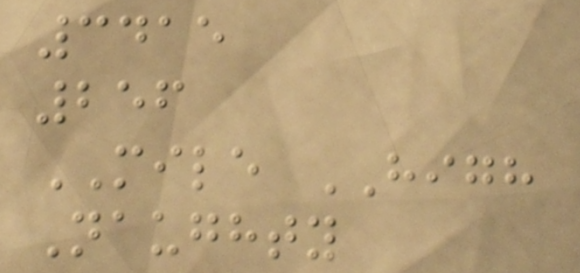3415
256
MILE HIGH
Naughty
